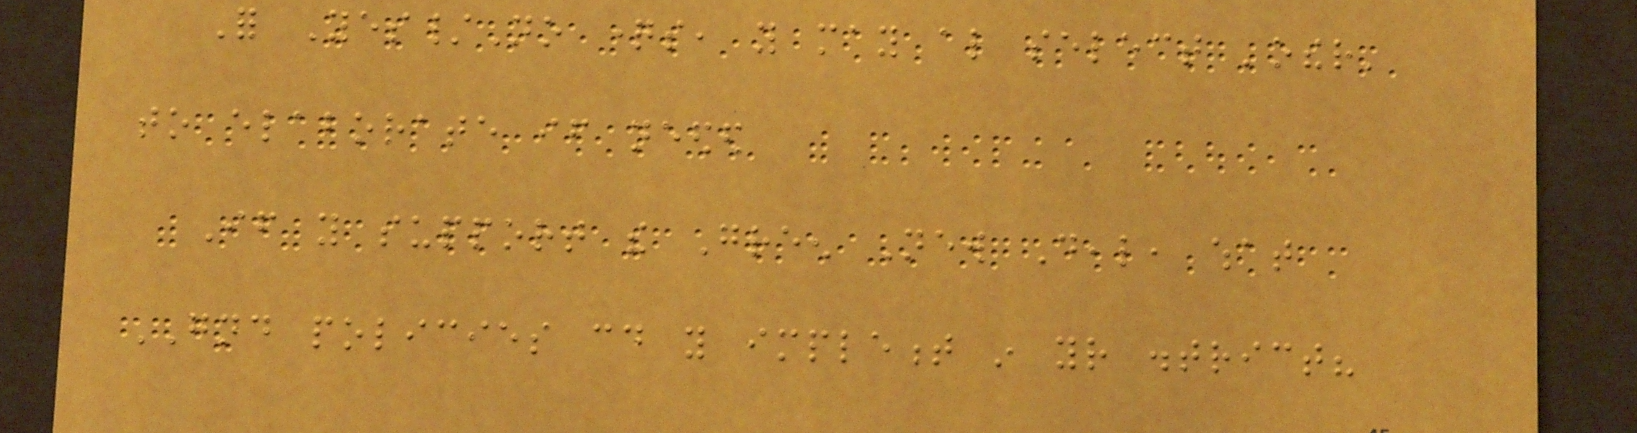For Yes/No questions, you may also select 'other'
to elaborate if needed
If you support the Green New Deal, what
GND policies could you implement in your district?
